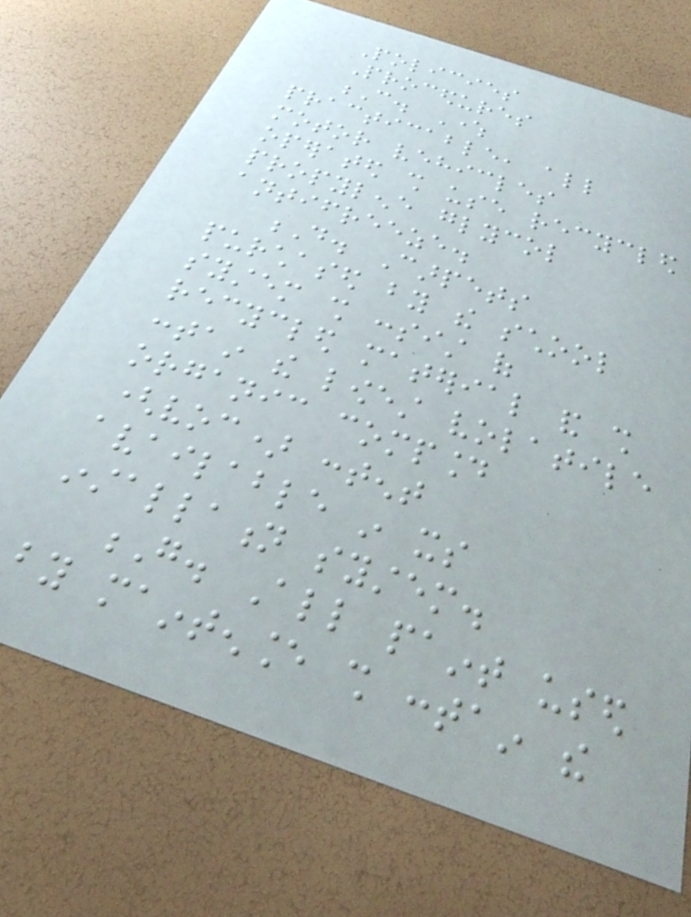Policies
Procedures
C. Where
practicable, all
motor vehicles
operated shall use recycled
propylene glycol
antifreeze.
D. Carpets
purchased by the school
system shall consist of
recycled material and shall
contain the lowest volatile
organic compound
(voc) content
available in its
installation system.
G. All paint used
by maintenance shall contain the
